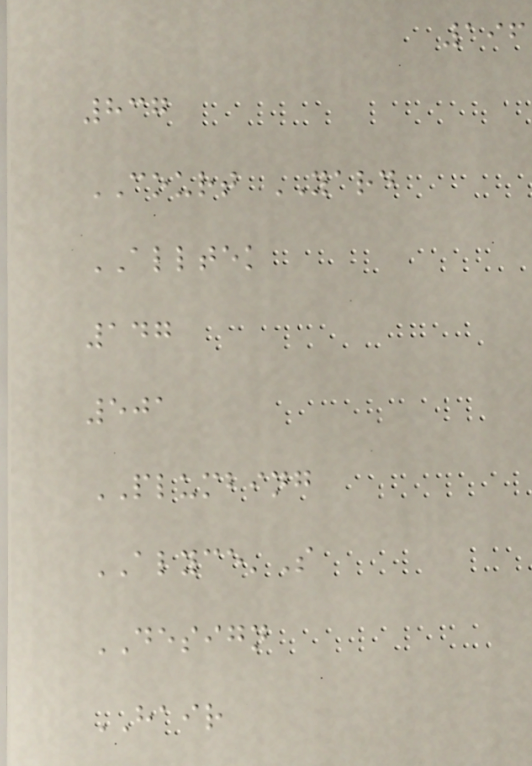196
837
COURT YARD
ALLTEK
147
501
PLUMBING
ALYCE'S
DESIGN
HAIR
